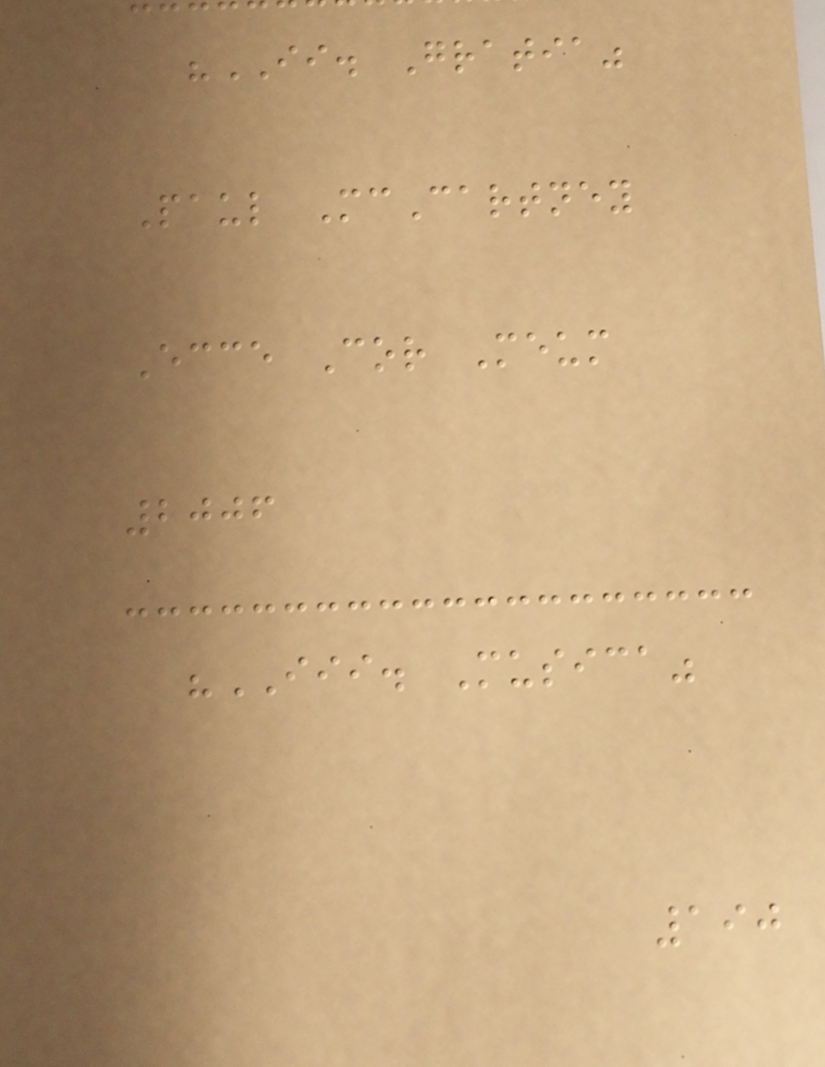"II. Gratia"
Paul McCartney
Ecce Cor Meum
2006
"III. Musica"
190
